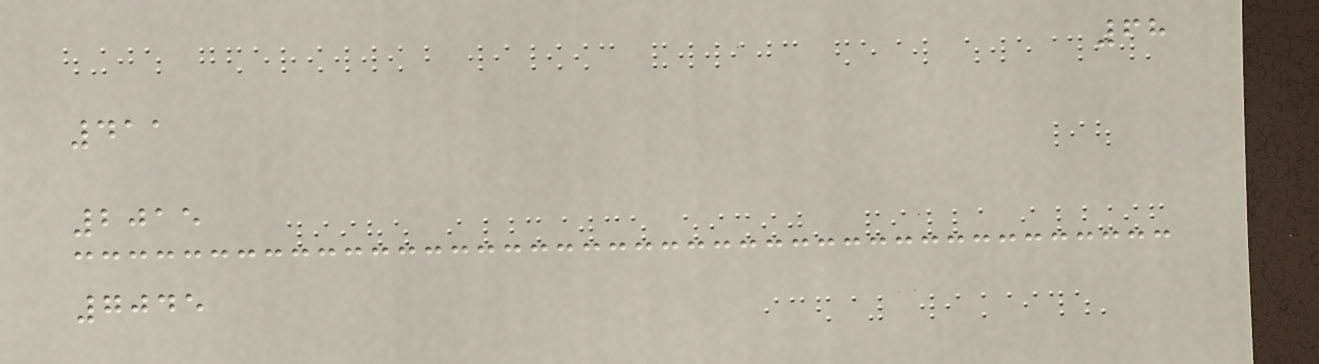68
411
2015
7045
